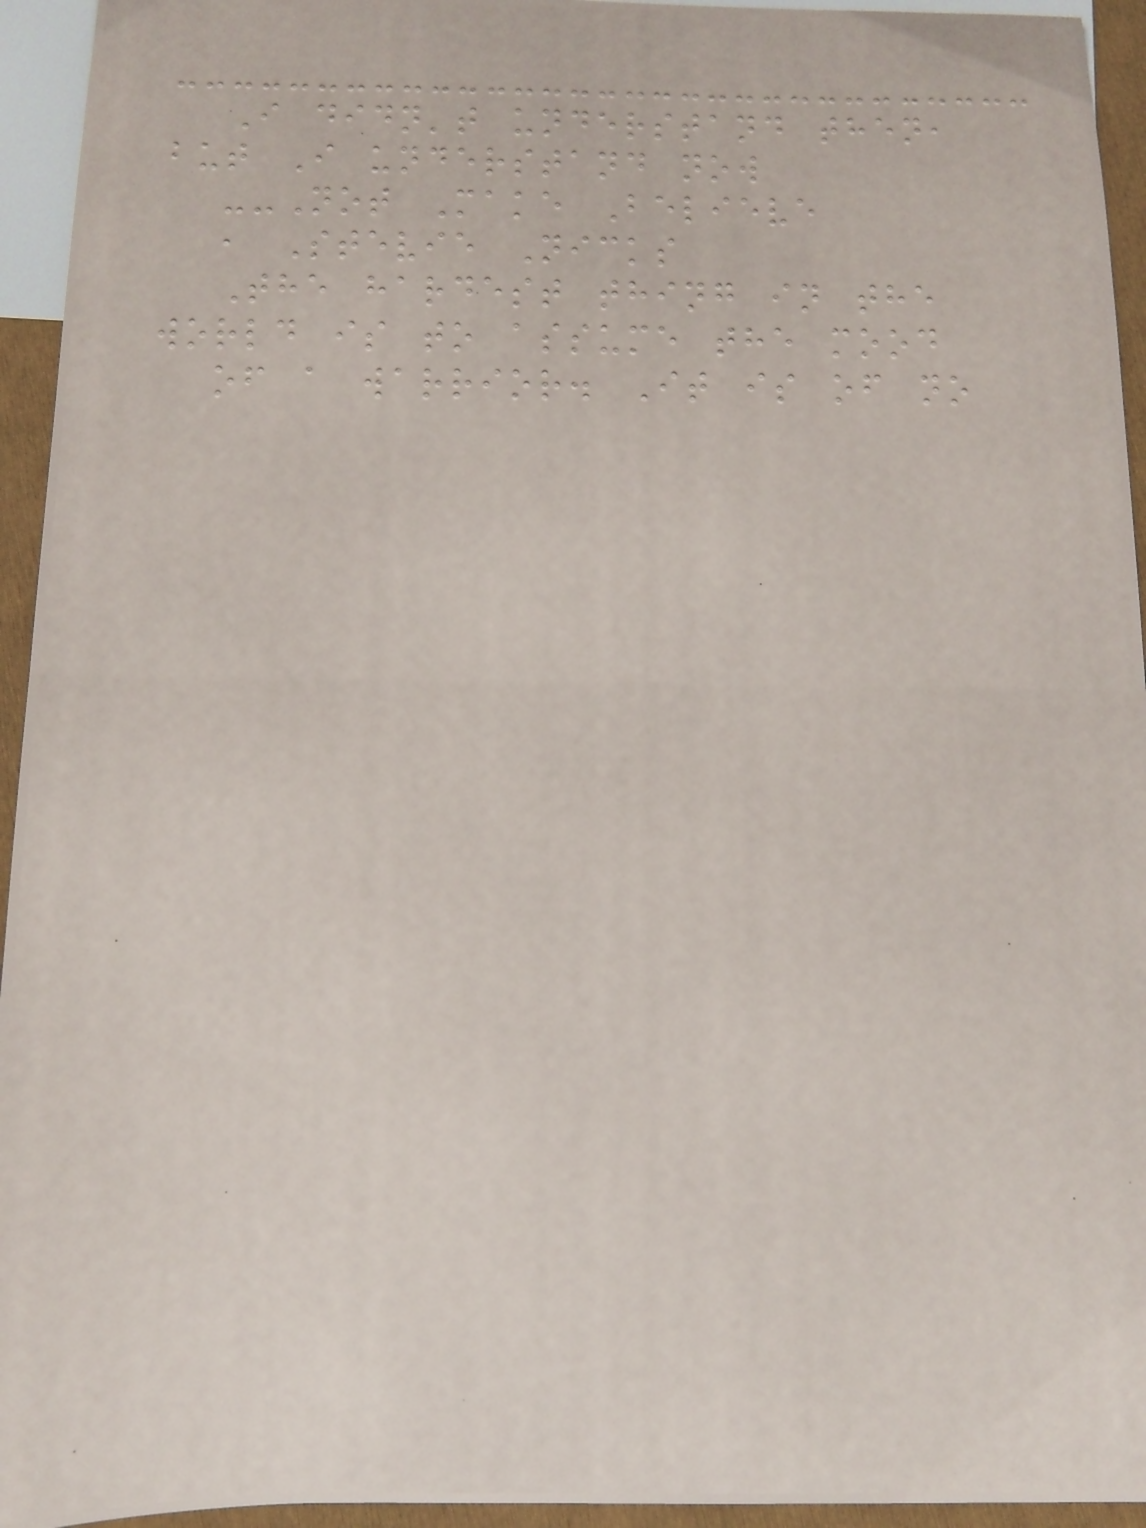I didn't understand then,
but I understand now
--Not Make Believe
, Stevie Nicks
The hardest thing in the
world is to assume the mood
of a warrior. It is of no
